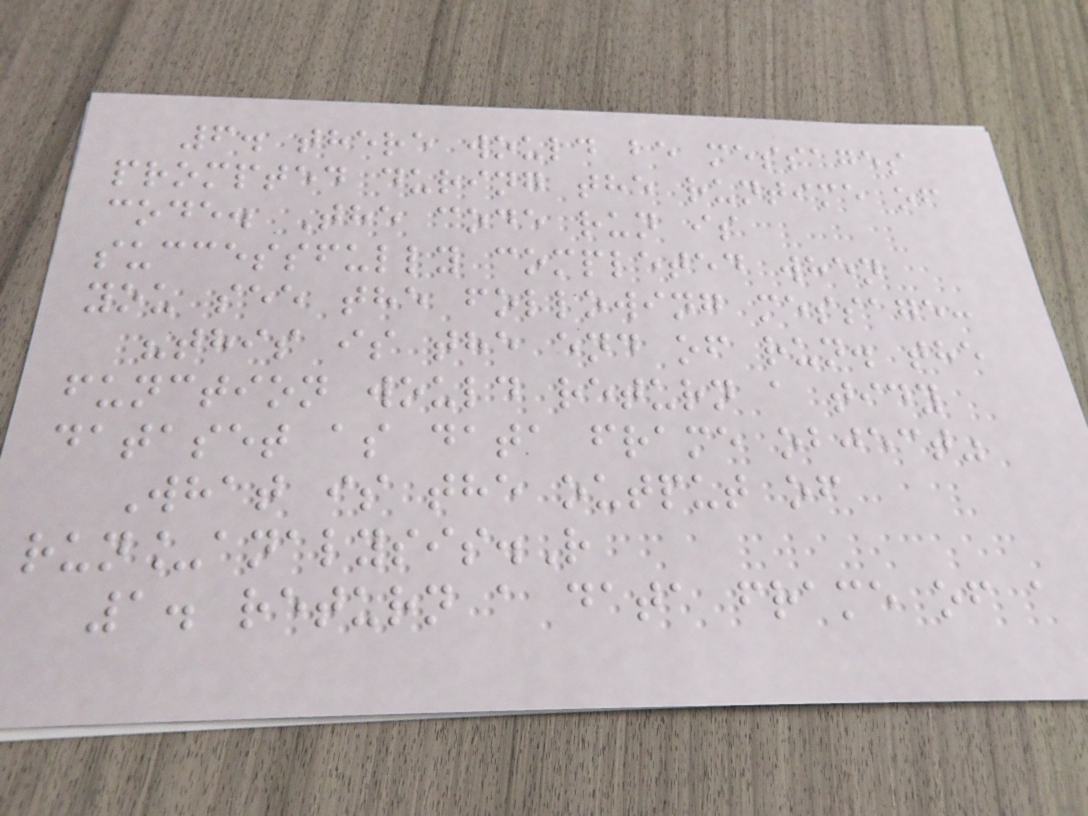6. there would be messages
prompted during the runtime of
code. The code run is
successfully completed when
you see the following message:
"this is the end of run. the
function would return a tidy
dataset as data frame object"
What is the output of
run_analysis.R
1. return a data frame of a
